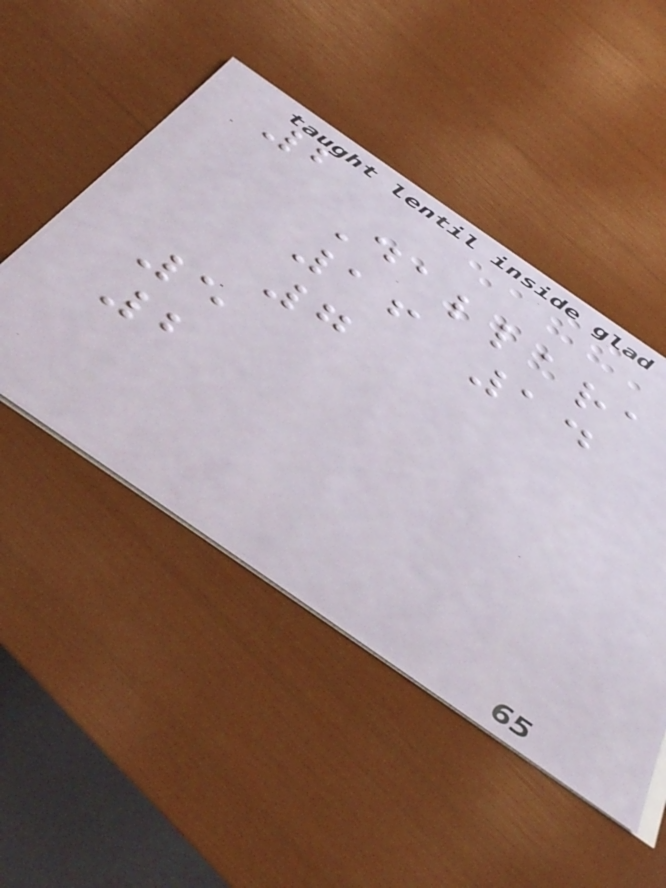2
Dallara
16 14
7
5
2
